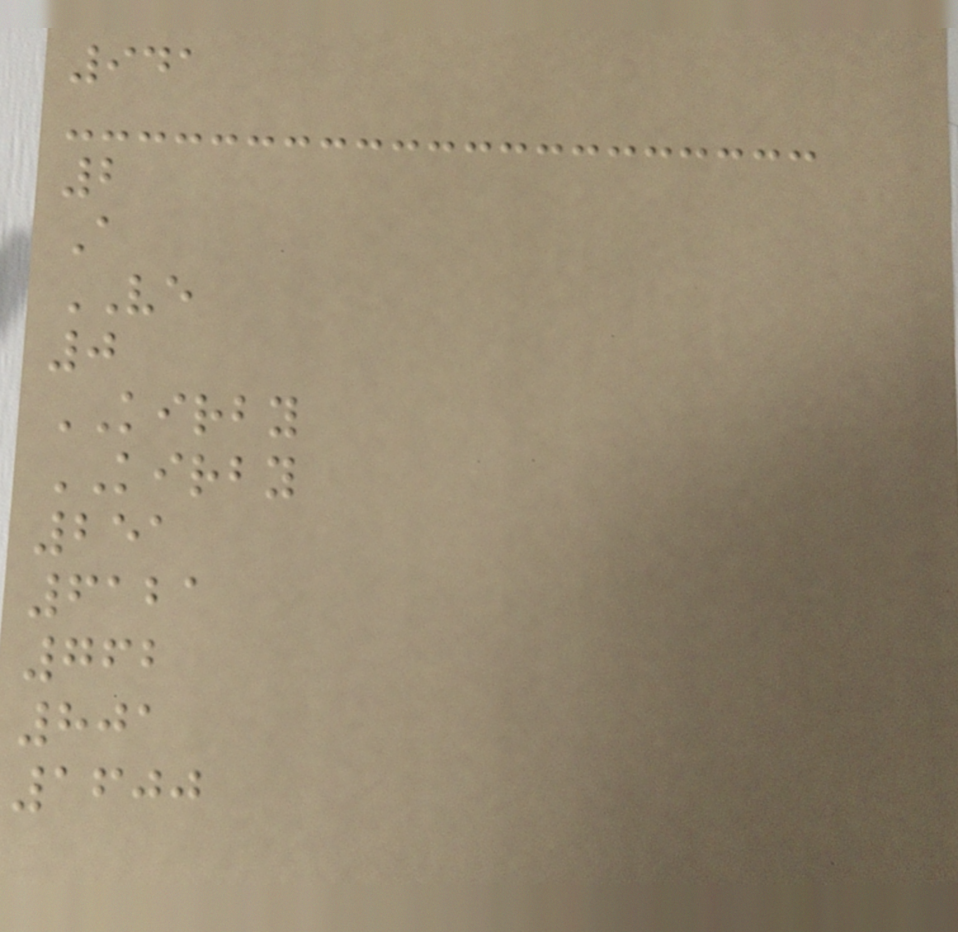941
2
A
VE
0
KIRBY
KIRBY
251
6121
762
801
1600
